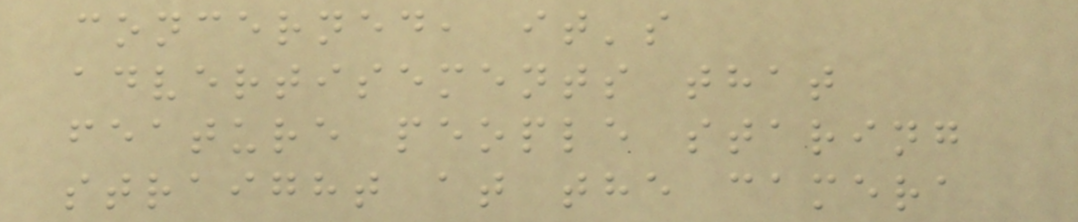concerned, it's
advertisements that
feature people staring
straight at the camera
